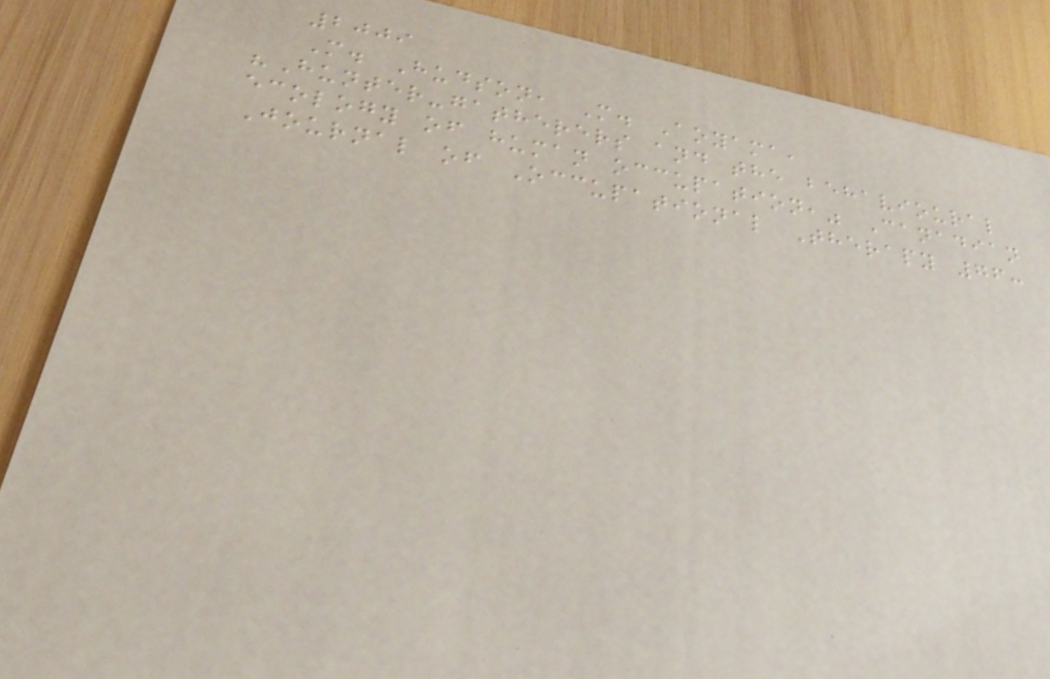2009
M. Hudson, M. Aoyama,
"Hunter-gatherers and the behavioural
ecology of human occupation," Canadian
Journal of Occupational Therapy 76:
